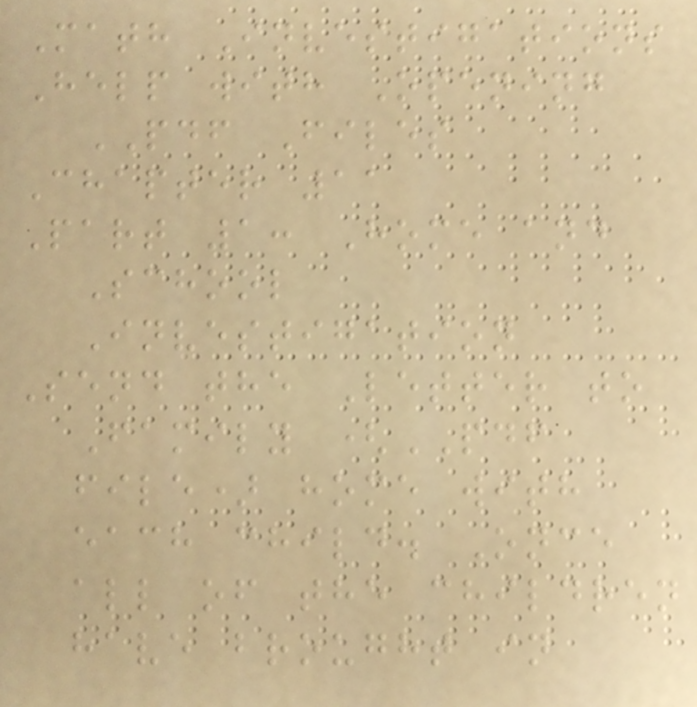Math Investigations
Help with Opening
PDF Files
Chapter 11
Part 1: Home and
School
Investigation
Send the Letter to
Family (PDF
file) home with
each child. Once
all of the children
have brought in
